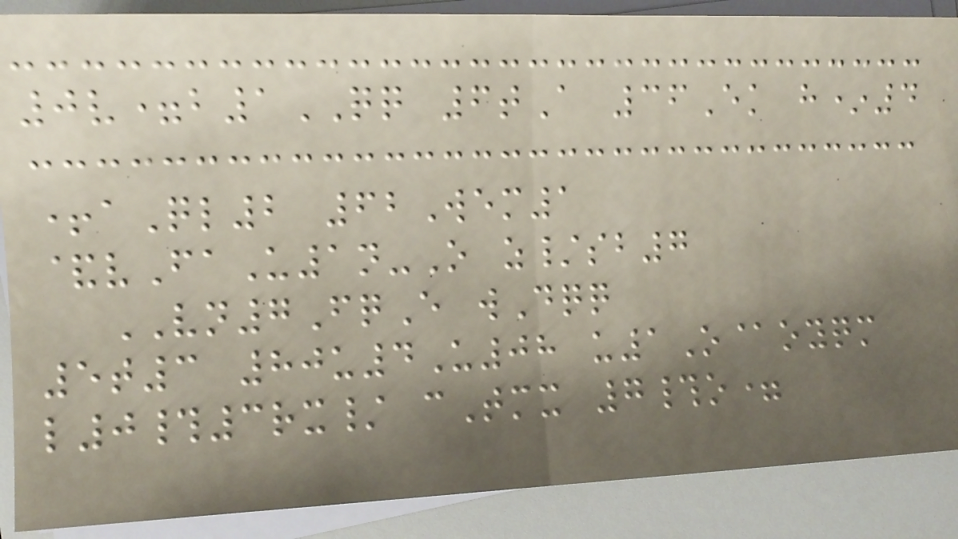0v=b1QQ 6tA 36Ek h*4
+aQl2 62Wem1
&vFaU1n-O z/sb7
VN7FqE wDqq
5t3 80u4U08 u1O@oyqm
l0#3rx/ cTmx 7#o=
